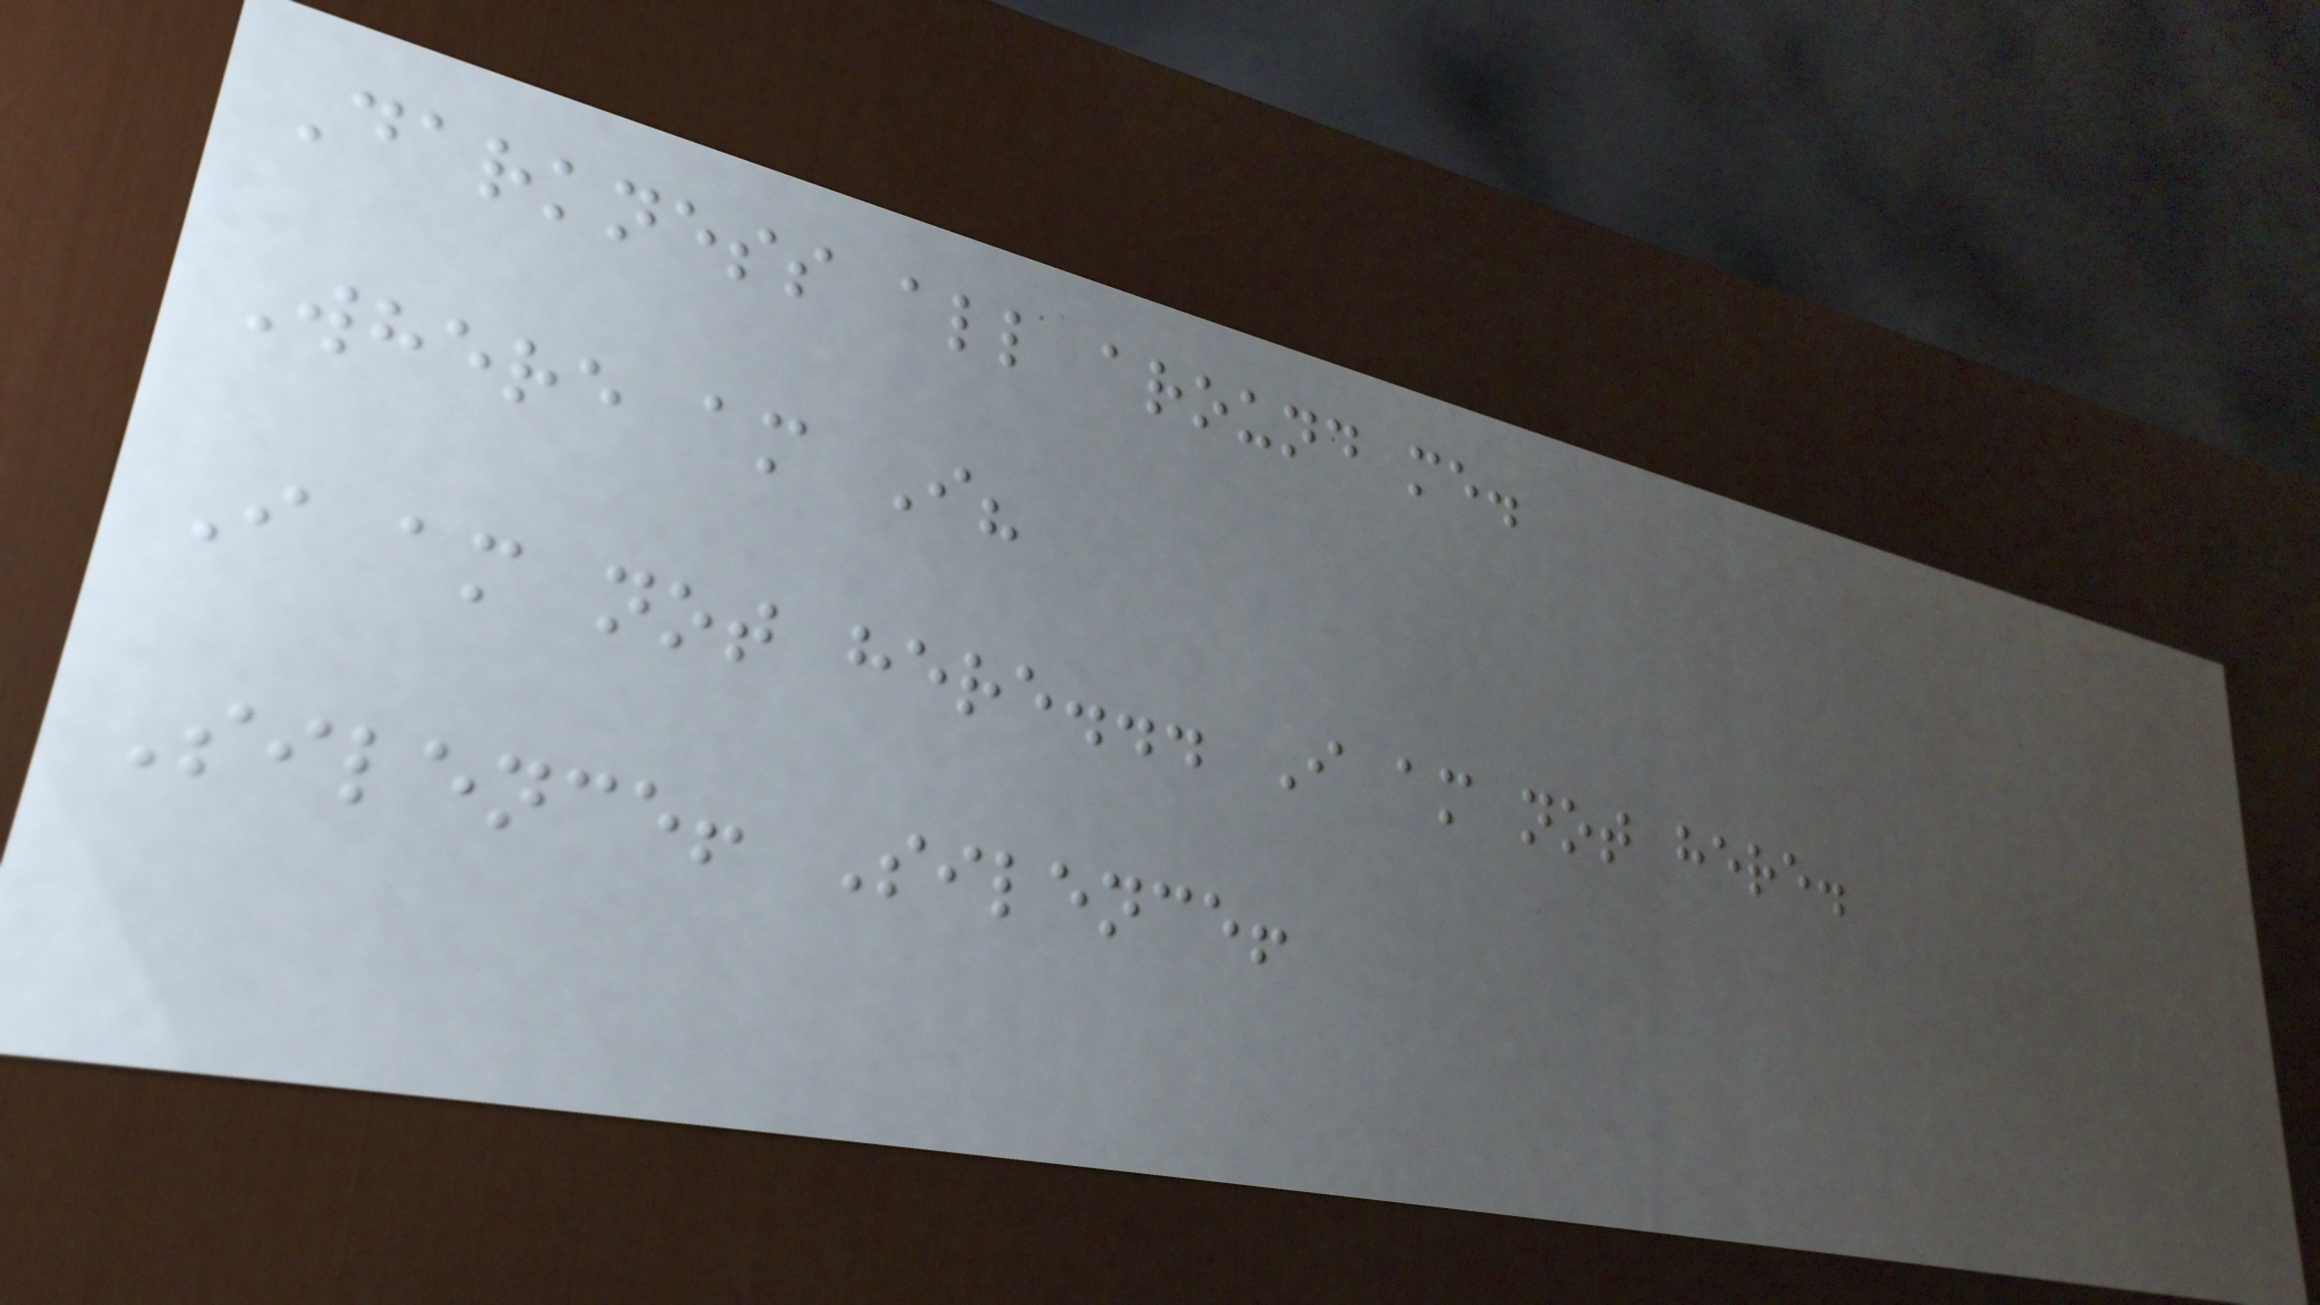Darkness all around me.
Where am I?
I am not here... I am not here.
Silence! Silence!
